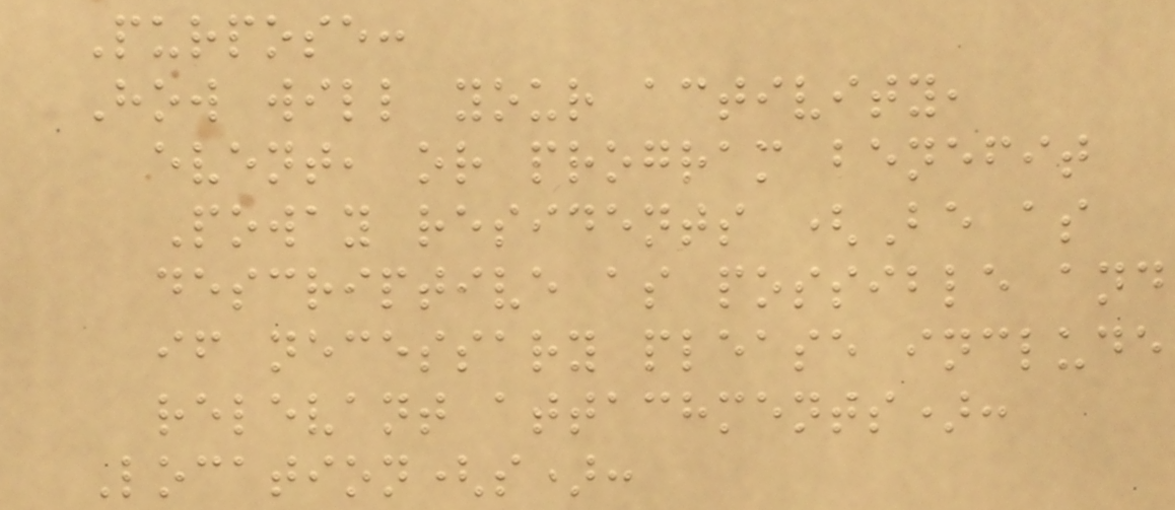Purpose:
How will your activity,
event, or program benefit
Poway residents (Be as
descriptive as possible and
if necessary please include
relevant attachments):
Location(s):
